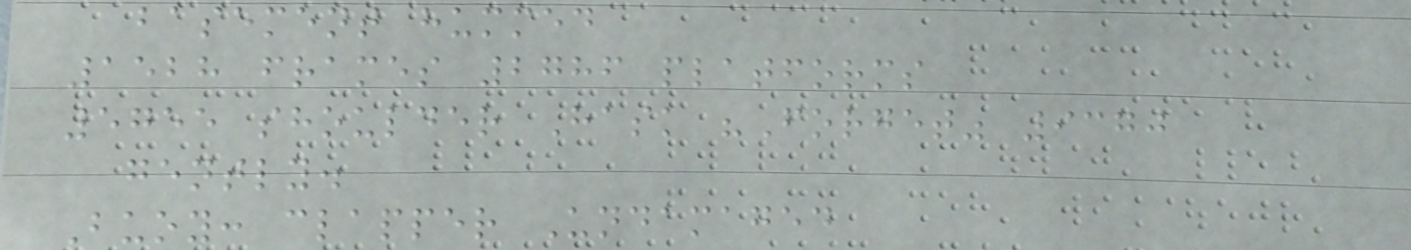basement hummed
1528 frames 2786 platforms
5755 shoulder Hask "Forget" 9370
gently.
Buoy: clapper Undamaged
